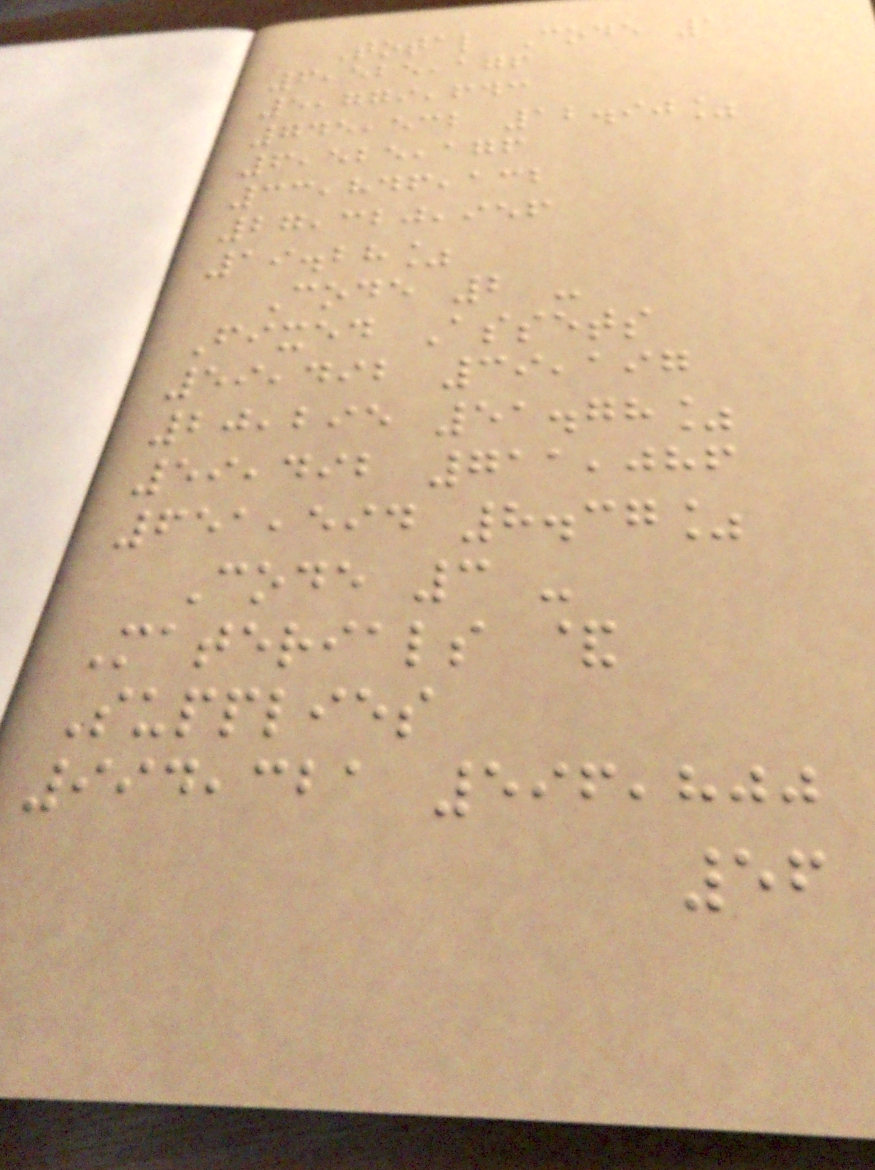Total Code 1
6,525,176
5,779,643
745,532 12.90%
6,525,176
33,846,132
27,320,956
19.28%
Code 2 -
Fixed Assets
59,492 39,197
20,295 51.78%
59,492 711,086
651,594 8.37%
Code 3 -
Materials &
Supplies
994,321 596,800
56
